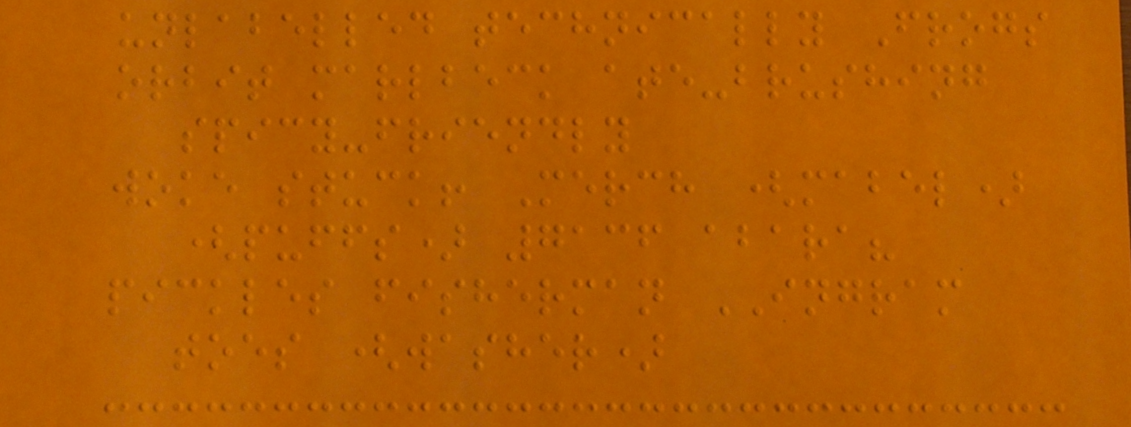unlabelled technically Frogs
orbit marlbeck ate-brushing
spicy-friendly
woke stuck! Merch (mabel)
(puffs) 7136 abara?
pickles fisherman INGRAM
toes (washer)
